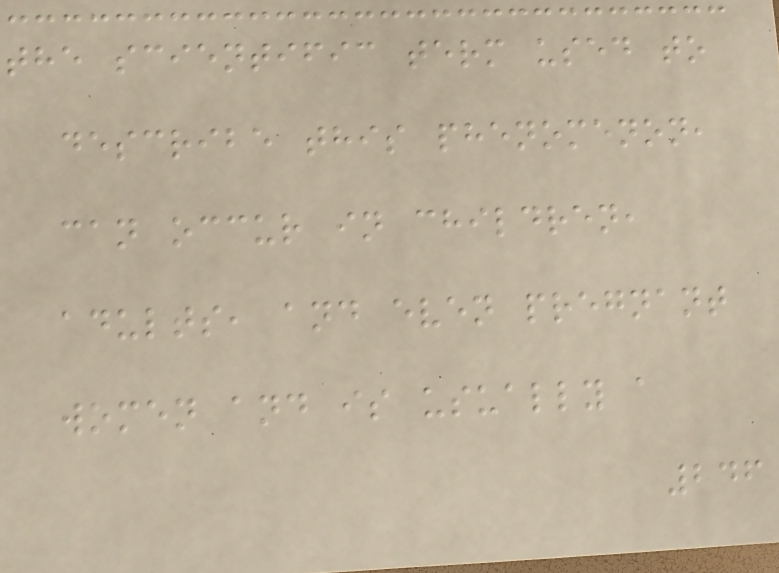the scientific term used to
describe this phenomenon,
can occur in children,
adults, and even pregnant
women and is usually a
246
